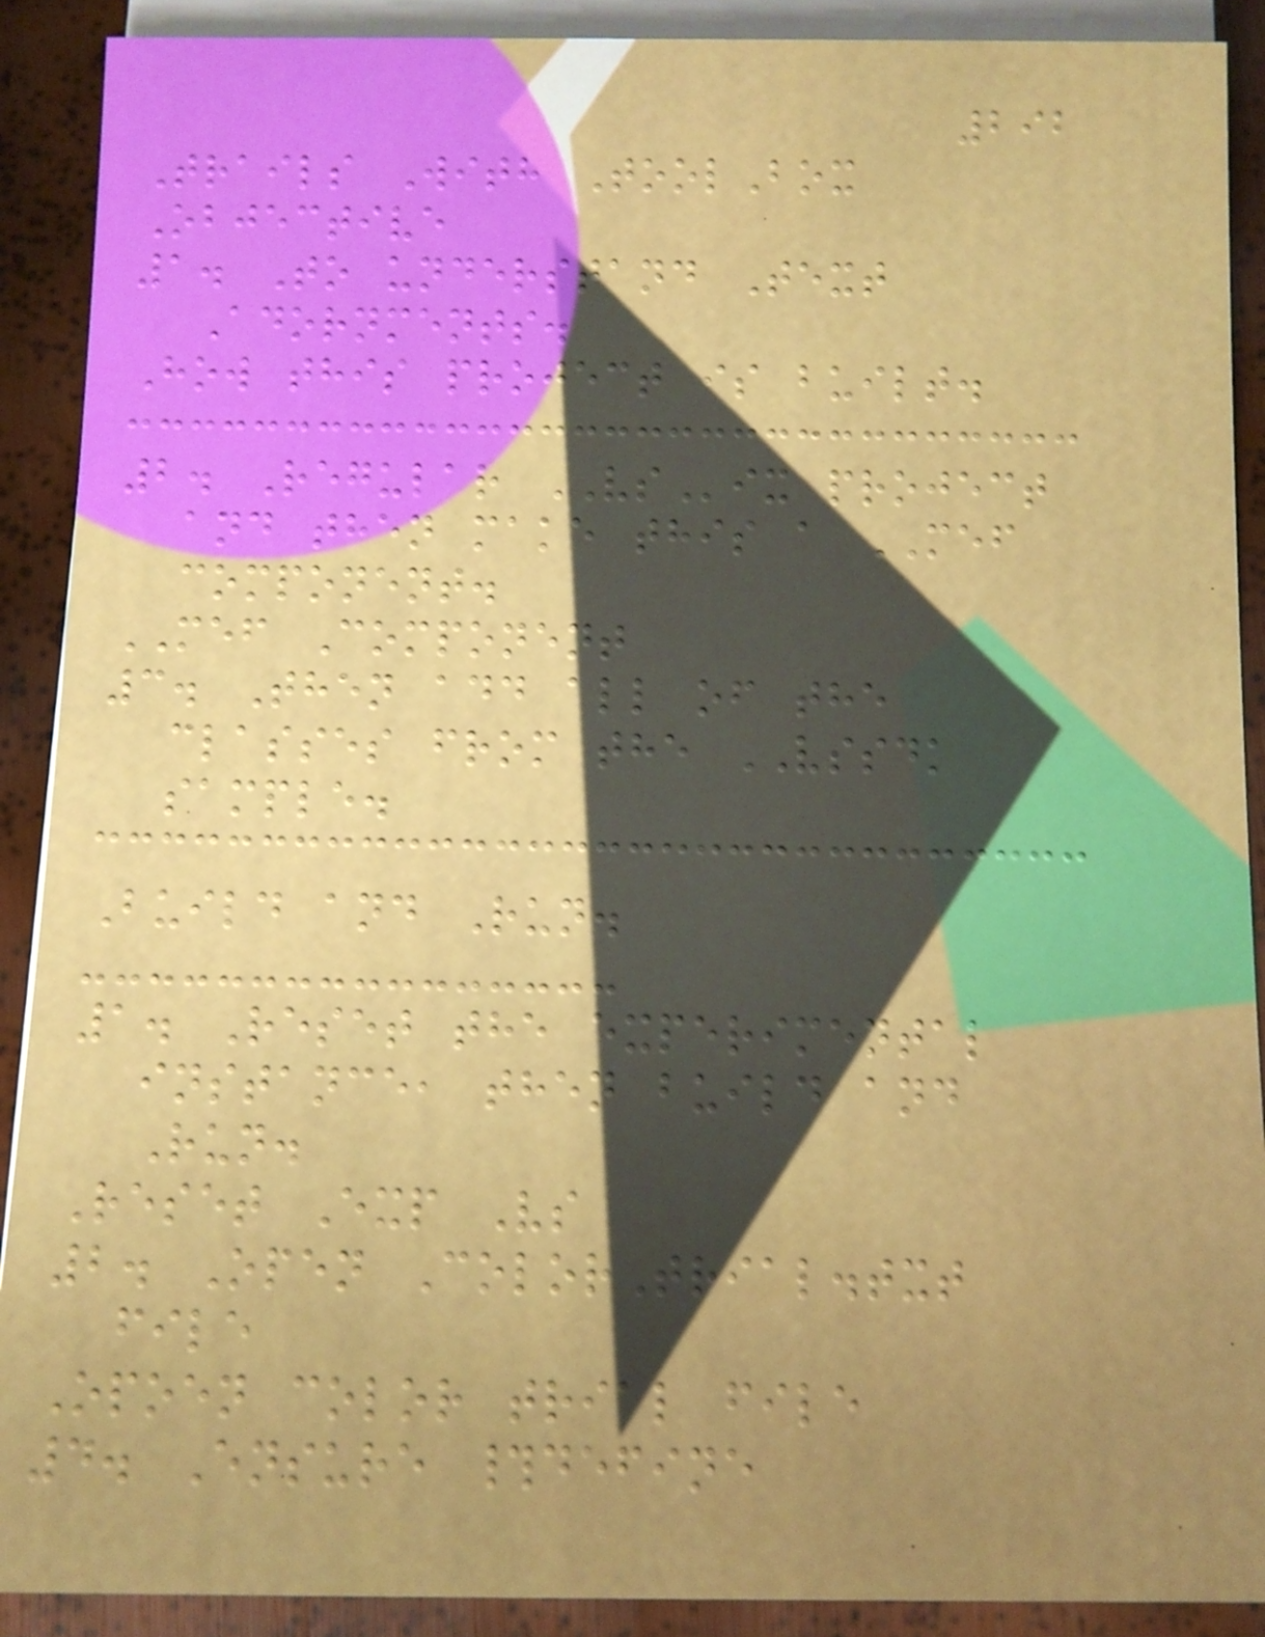292
Trails With ToolBox
Objective
1. To understand Text
Adornments.
How this project is built.
2. Regular VSix project
and then make this a MEF
component.
MEF Component
3. Then add all of the
classes from the VSSDK
sample.
Build and Run.
1. Reset the experimental
instance, then build and
Run.
Reset Exp Vs
2. Open ColorTrial.txt
file
Opoen color trial file
4. Ensure #define
